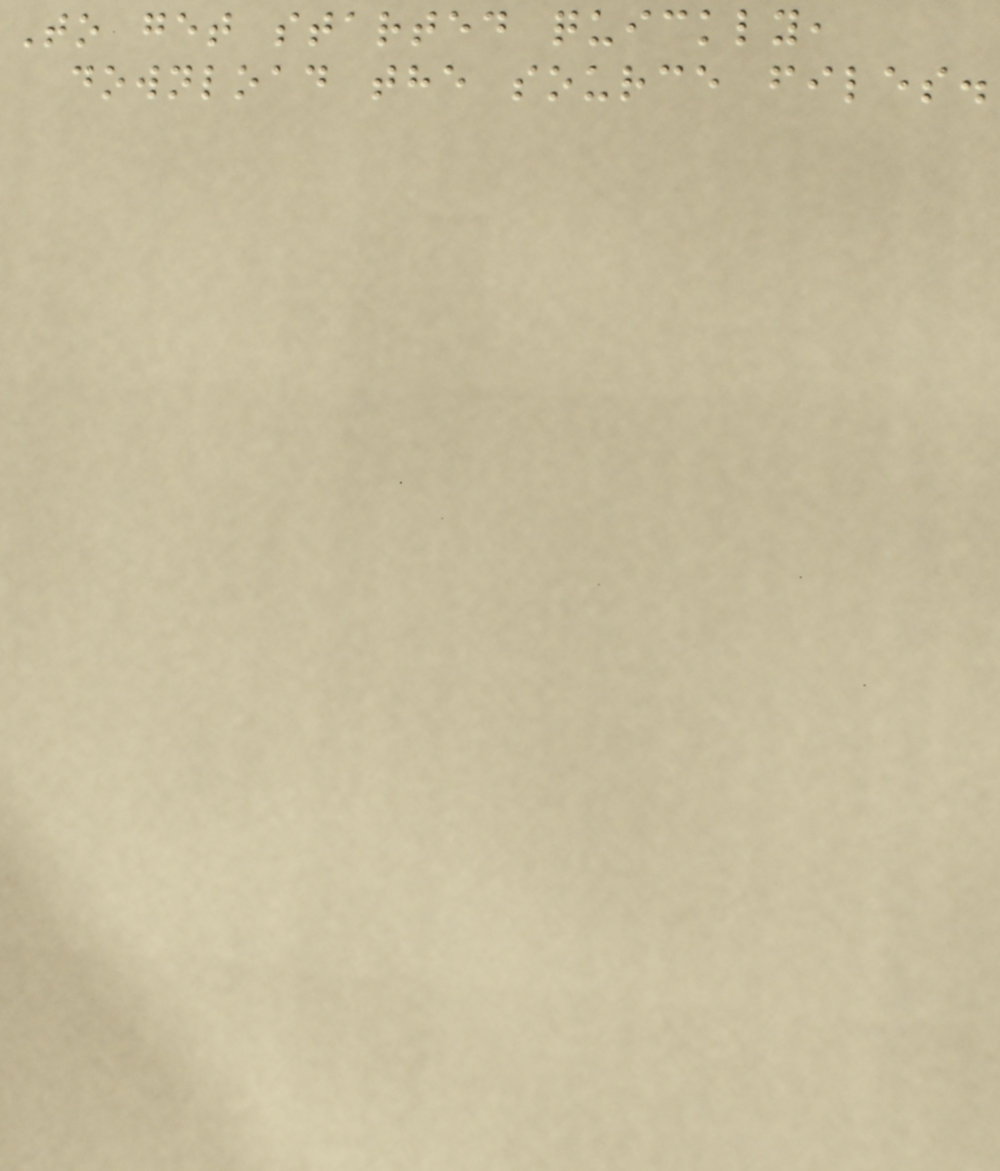To get started quickly,
download the source files.
